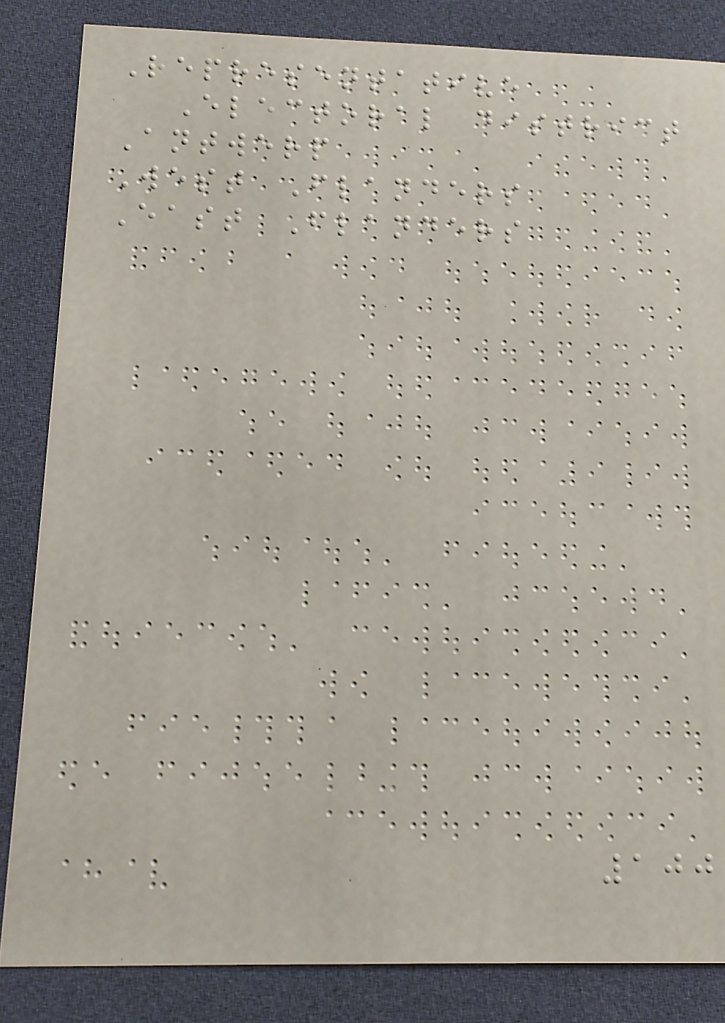Representative
Electoral district
Antwerp
West Flanders
East Flanders
100
